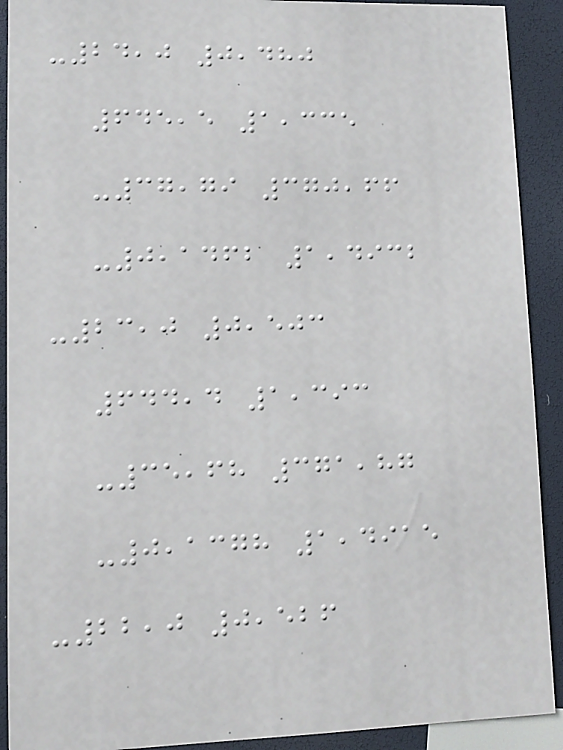-24,0 0,480
645,5 1,335
-37,79 370,66
-0,1462 1,4932
-23,0 0,503
644,4 1,393
-35,68 371,87
-0,1378 1,4915
-22,0 0,526
